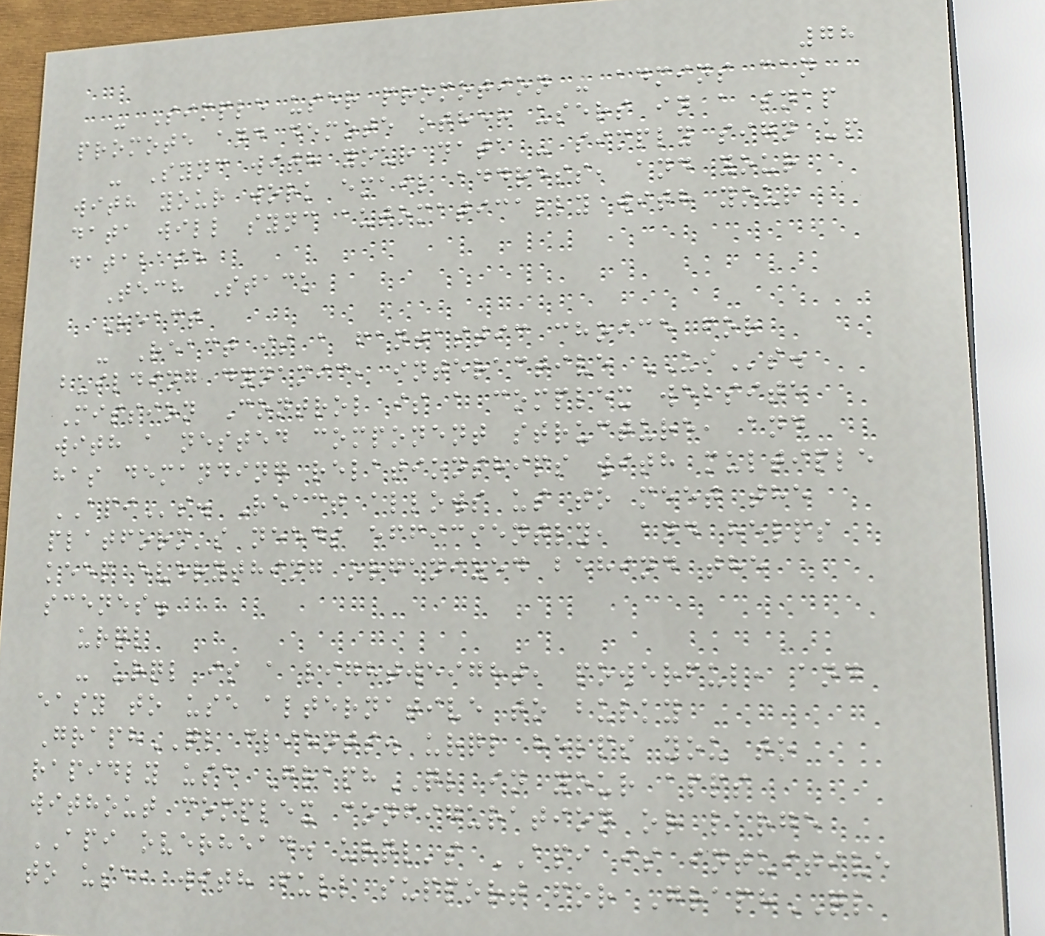78
- Simple user promotion - admins can
promote and demote other users in a snap
- Sync with your data - simply sign up
with your work email address, and your
data will sync automatically with your
database
Tech Stack
React
- React is a fantastic choice for
building dynamic, interactive UIs.
Mission Control is a complex website
with a nested component structure, and
has demanding relationships with multiple
APIs. React allows us to meet the
platform's needs efficiently, and helps
keep everything organized behind the
scenes.
urql
- urql is a lightweight, powerful, and
easy to use alternative to bulky
GraphQL clients. urql helps you to
rapidly use GraphQL in your apps
without complex configuration or large
API overhead. urql's API is intuitive
to use, with full support for GraphQL
